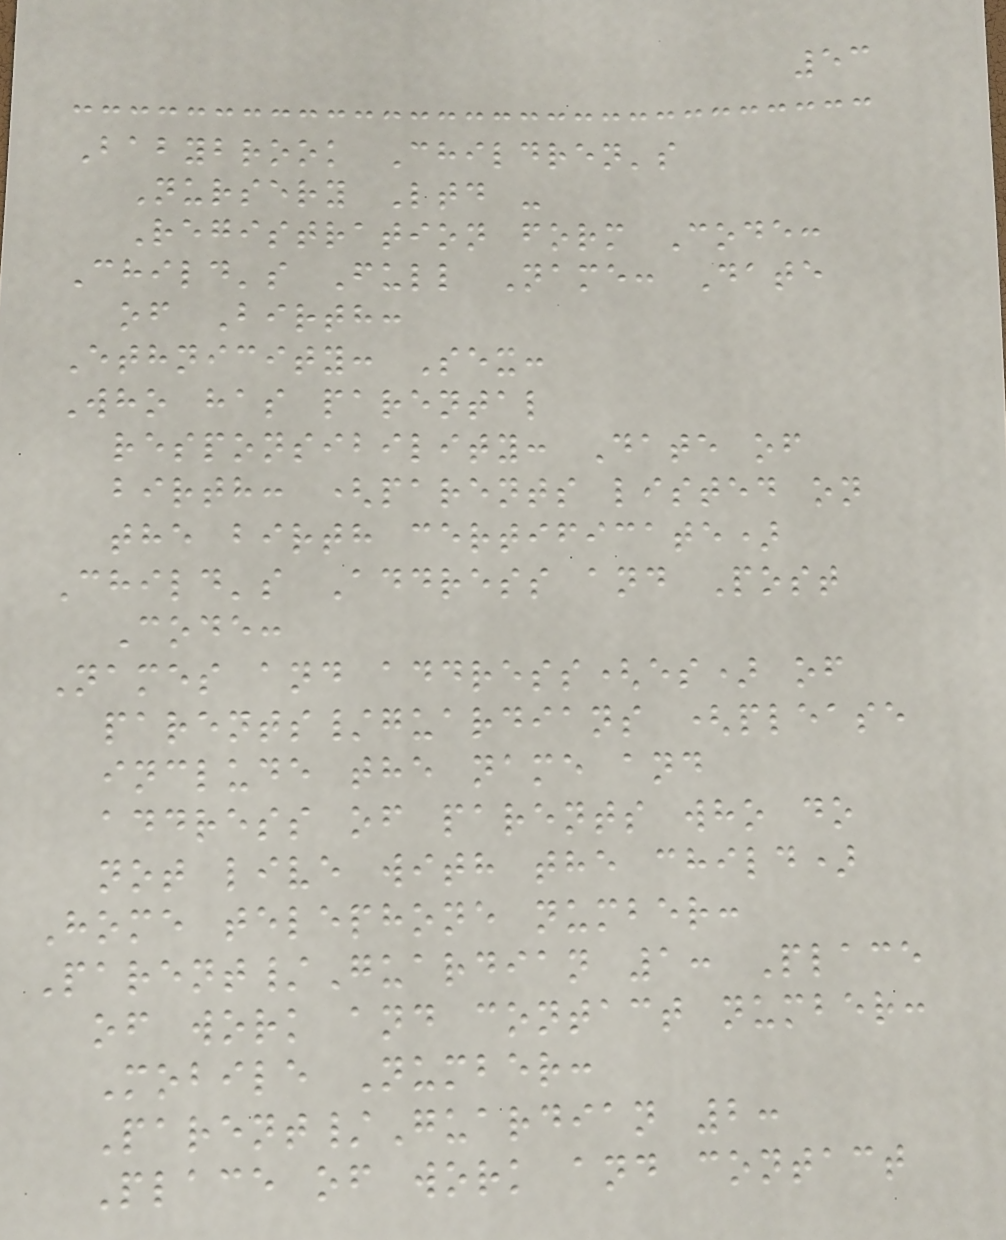53
Babybrook Children's
Nursery Ltd -
Registration form Code:
Child's Full Name: Date
of Birth:
Ethnicity: Sex:
Who has parental
responsibility: Date of
birth: (parents listed on
the birth certificate)
Child's Address and Post
Code:
Names and address(es) of
parents/guardians (please
include the name and
address of parents who do
not live with the child)
Home telephone number:
Parent/Guardian 1: Place
of work and contact number:
Mobile Number:
Parent/Guardian 2:
Place of work and contact
